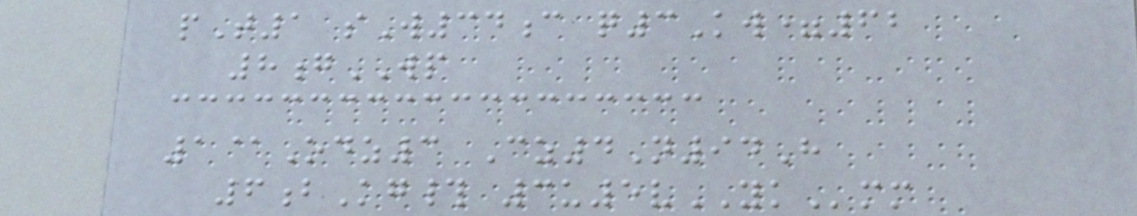pT1 sW34c q3Kw=62
8gWP
1@Odz3 Cz4N94H
6bKg# 3u5vYKmm
